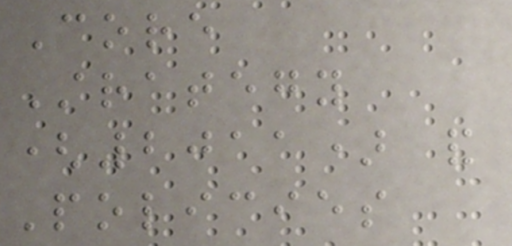Core
Strategy
(2011) and
Policies
